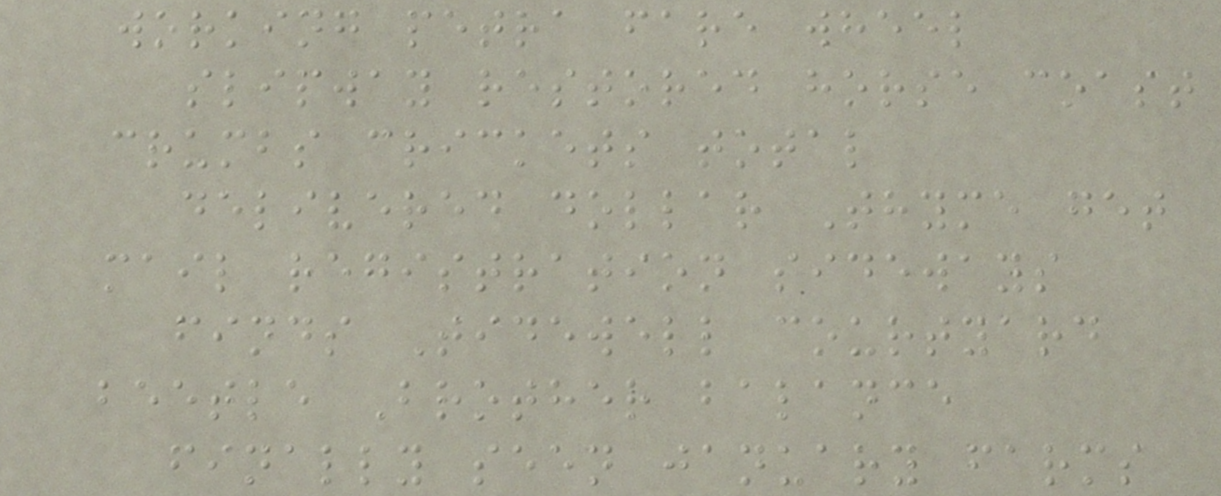working petra fare wheel
slipway restored horse coast
crumbs crickets total
delivered dollar Thyme get
mail registration sideways
finds Tidewell courtyard
beetle Brother balance
finally seen january farms
